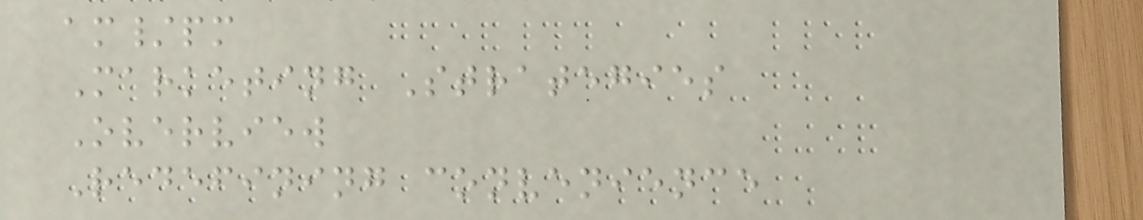am/pm
Marketing Strategies
Overview
Redefining convenience
